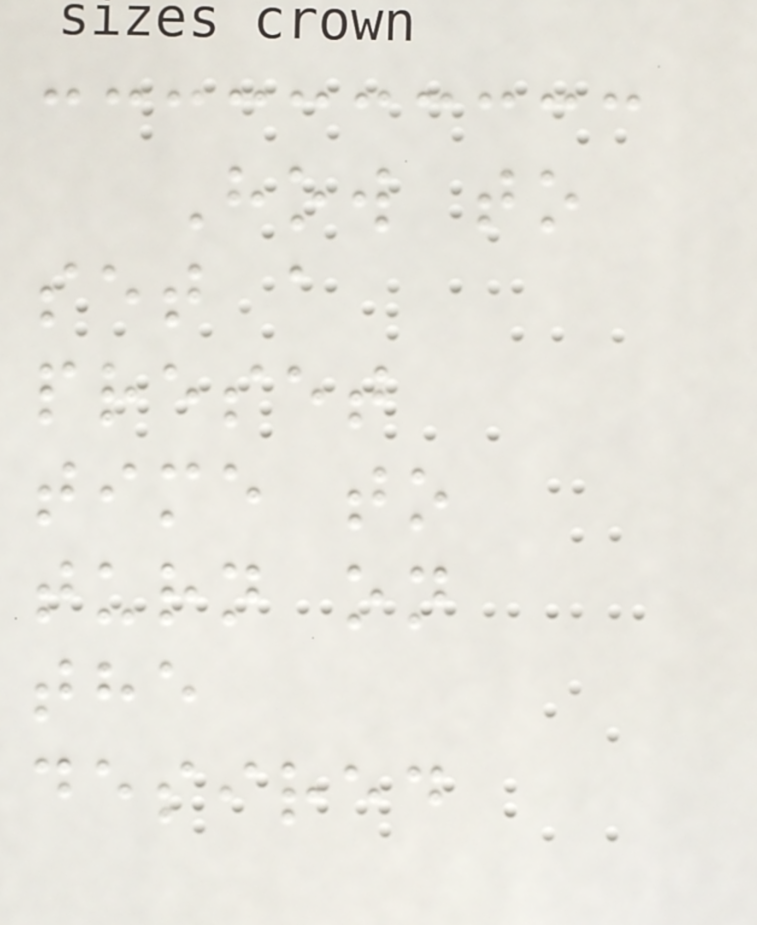How to
set a
preset
time to
turn on
the
desired
